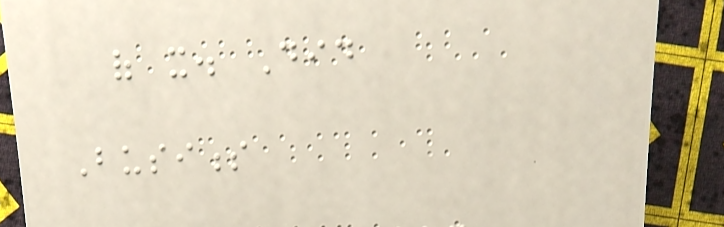of it. Did
Business
